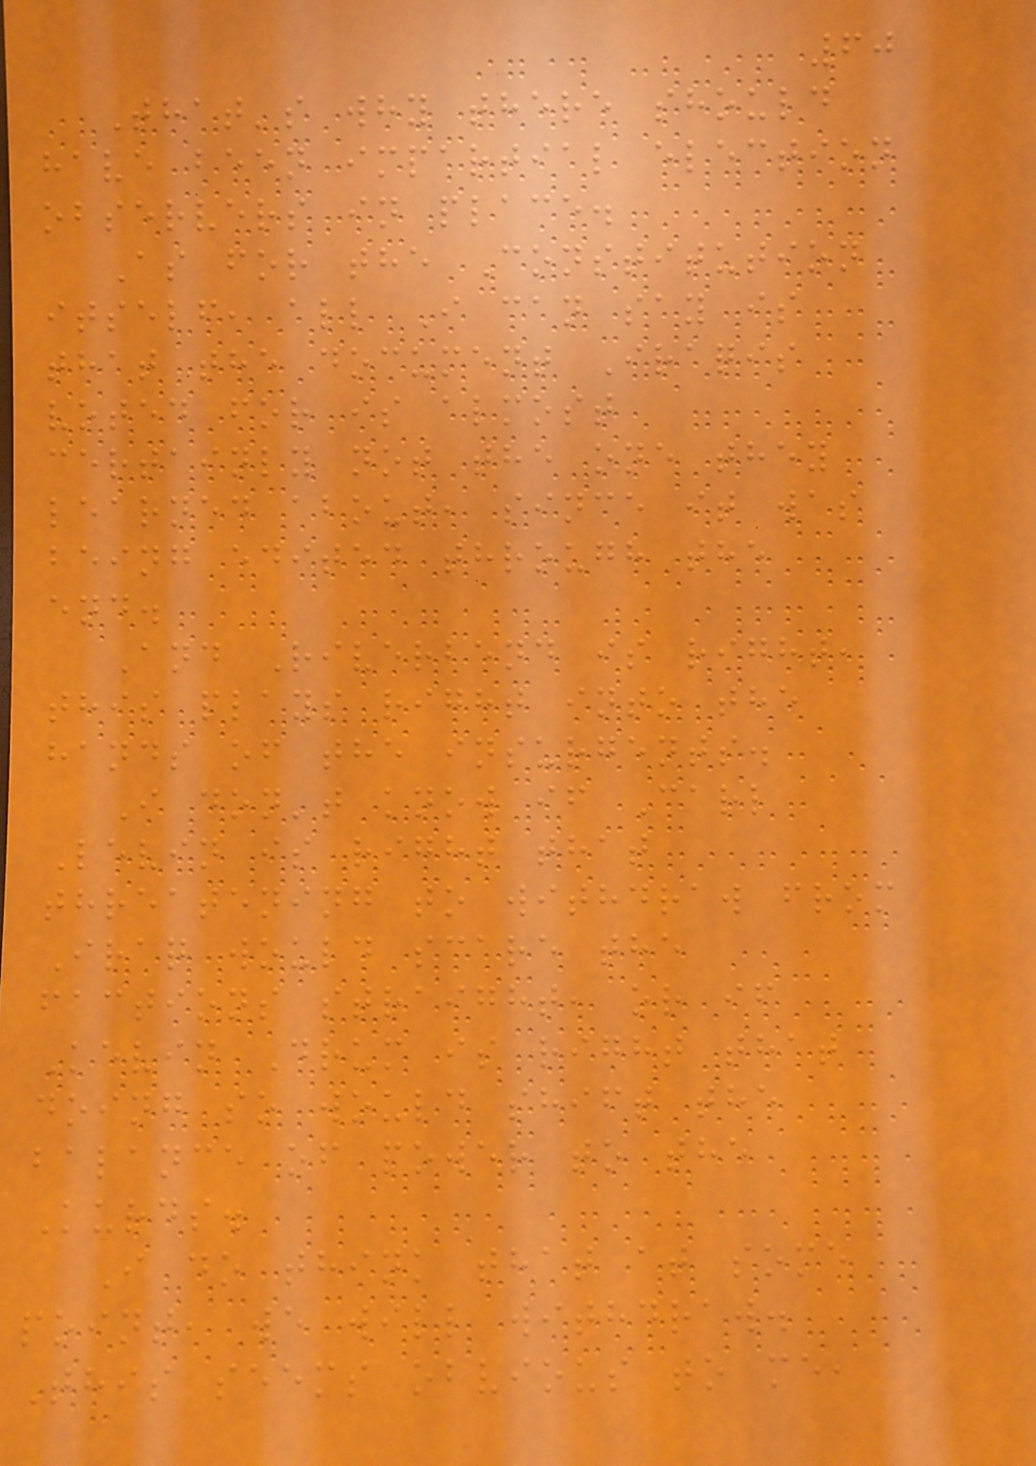60
That's why there should
have been impartial election
observers in place.
As for the Constitution
itself, all I can say is
that the document Iraqis
voted for is almost
certainly not the one they
learned about, since it was
being edited through the
end.
And Riverbend is right,
this plays right into the
hands of the insurgents.
I don't know if Carl
Levin is right that
threatening to withdraw from
Iraq would scare the
factions straight, or if
Kevin Drum is right that
doing so would shift the
balance of power to the
Kurds.
I do think that at some
point, we will withdraw.
This seems obvious to me,
